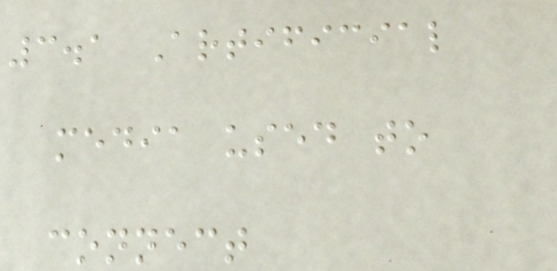3.1 Artificial
media used to
connect
